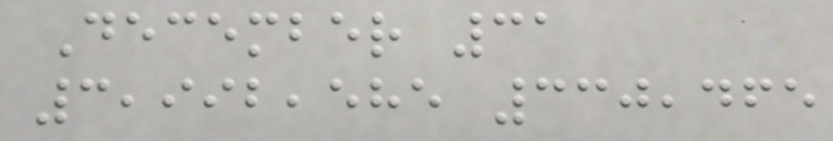December 31
3,992,585 330,465
